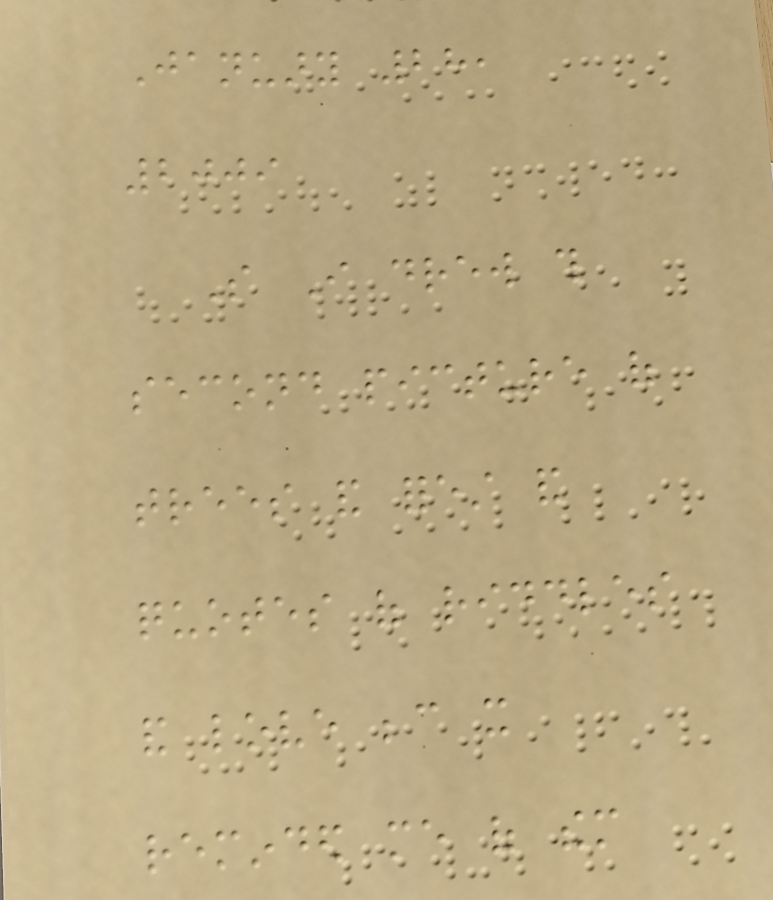January 28,
2009
So I drew this
second picture of
trees and forest and
quotes of riddles
and love because it
reminded me of them
